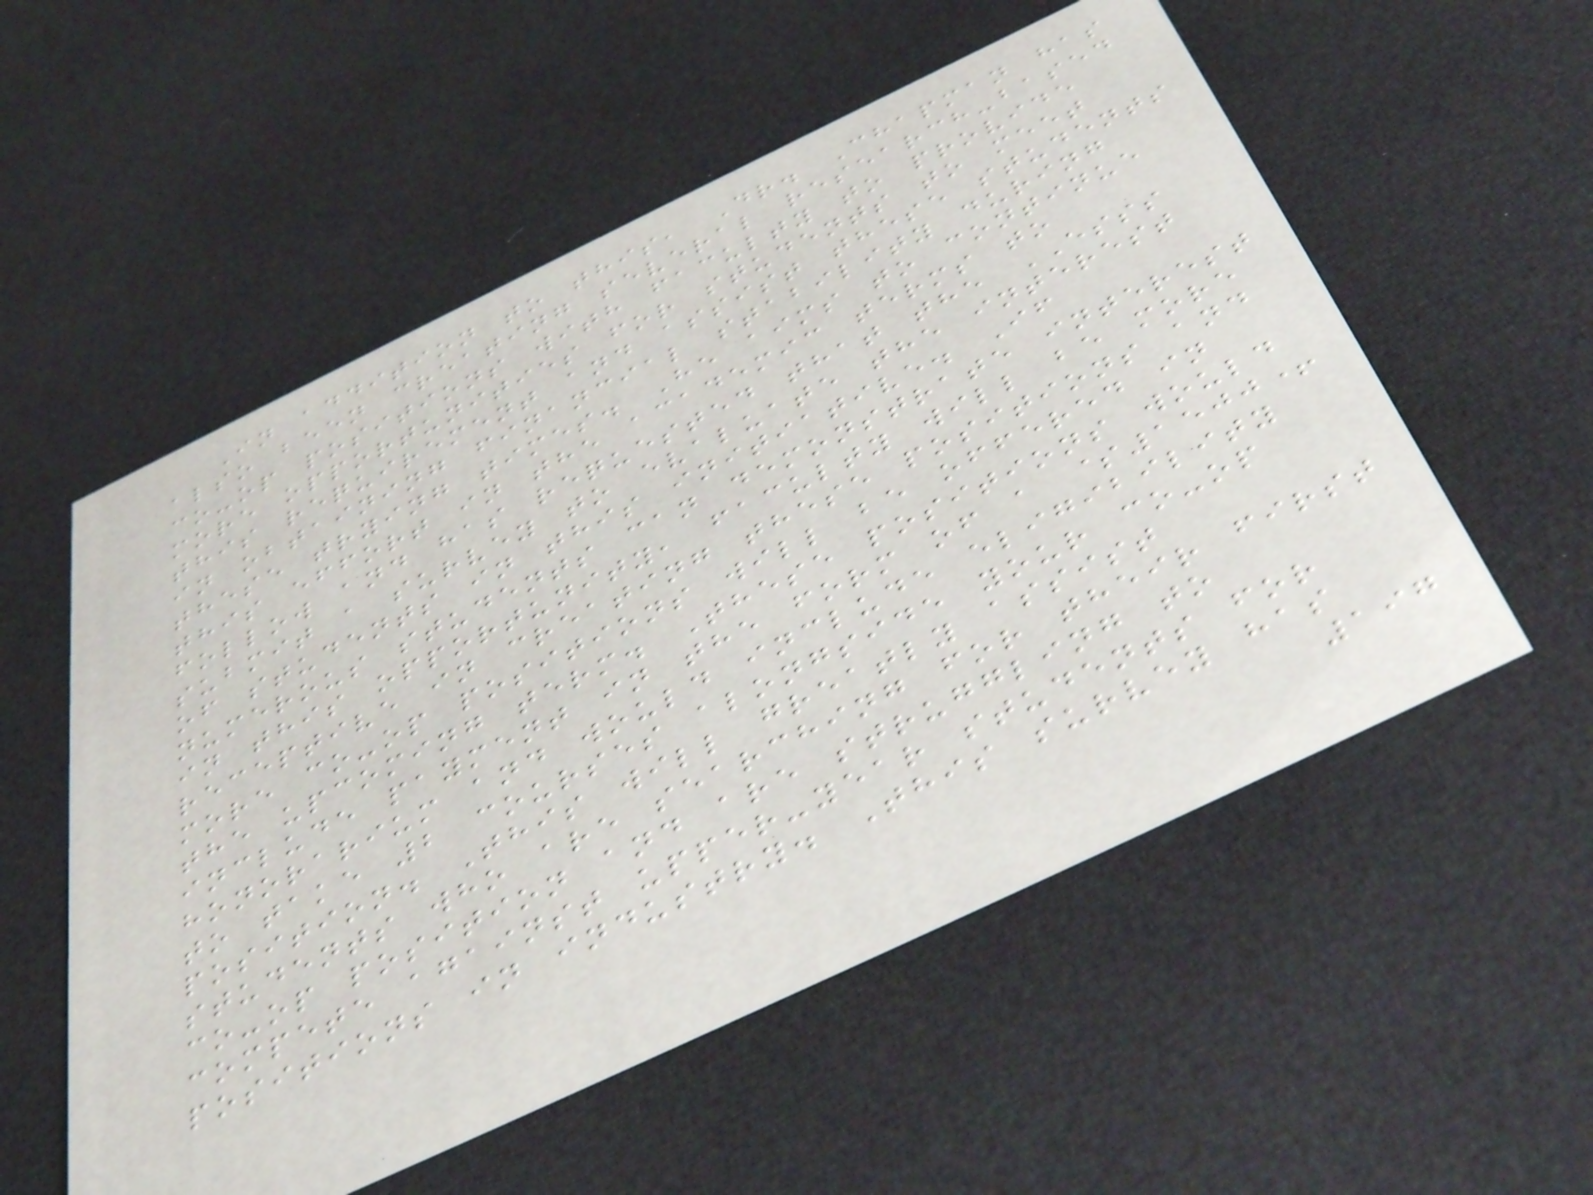In addition to this, Dr. Chapman has
also been creating several research-based
co-op positions with faculty to provide
more opportunities for students to meet
this requirement and assist these students
in obtaining financial stability during
these trying times. He aims to continue
this effort in the academic terms to
follow and has requested that the ESSS
submit a survey to evaluate the interest
of students in this initiative. If
numerous students can demonstrate interest
in this opportunity, faculty will be more
receptive in creating these positions and
more co-op positions will be offered in
the upcoming term. These positions would
include payment in the form of a $1500+
honorarium and would include eligibility
to take 2 courses alongside your co-op
position. This will greatly assist
students who are searching for their first
co-op position and are struggling to
compete against upper-year students for
positions in industry. This survey has
197
